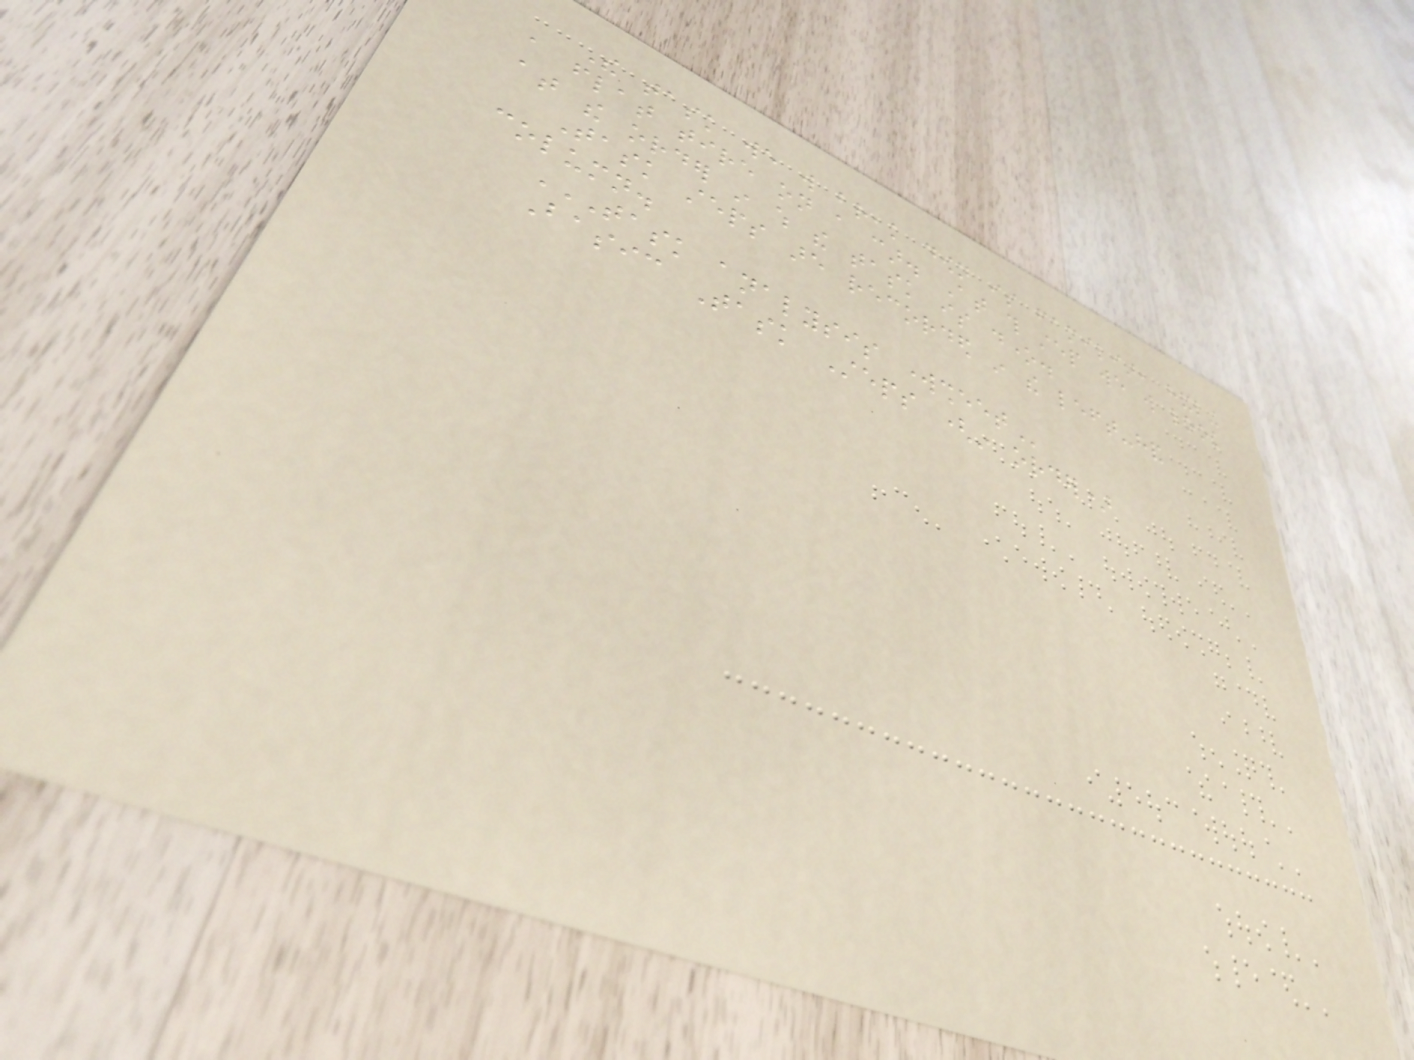The task we will break down is familiar, handling
a flat tire on a car. At this step we will look
at the order in which the task is done.
Task steps are recorded in the left-hand
column.
TASK ANALYSIS WORKSHEET
Basic Task Steps (in order)
